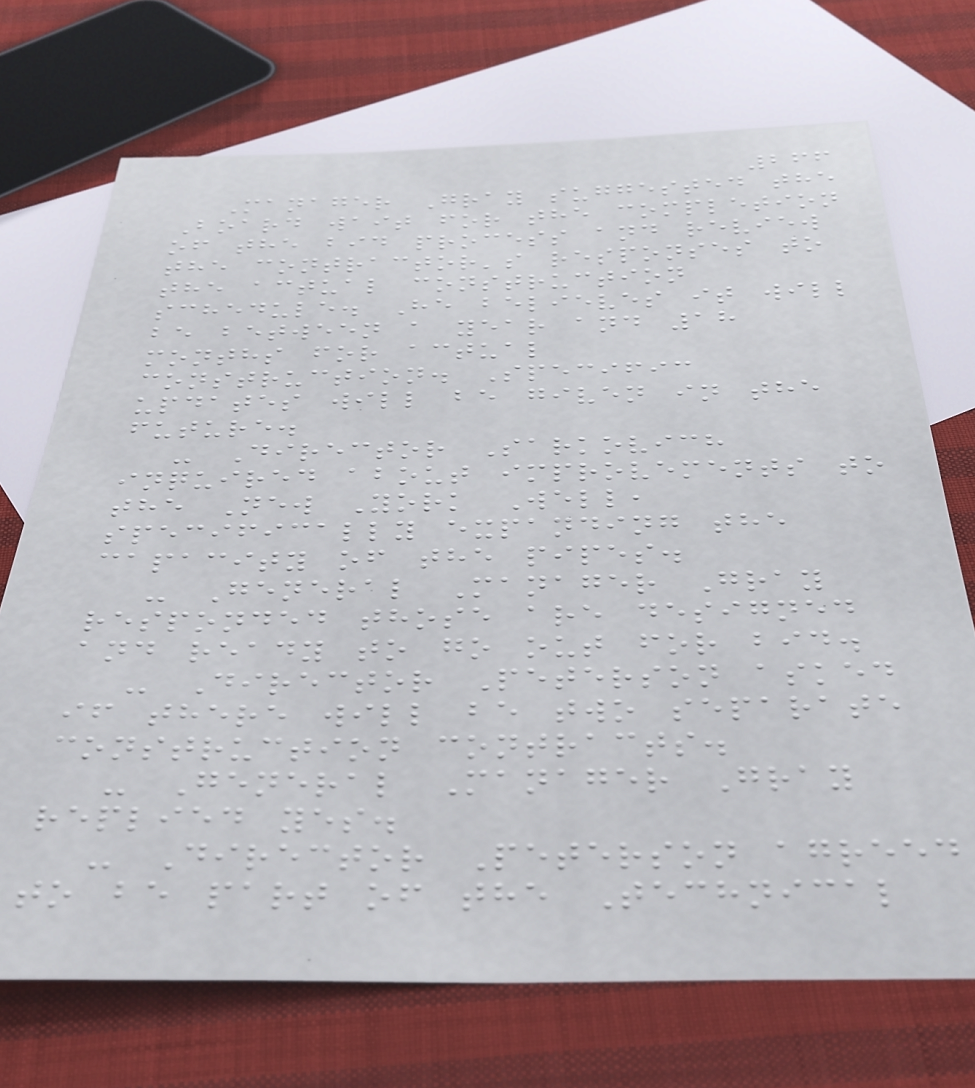266
Manager Gray suggested the
Board wait for the completion
of the bid process and review
the contractor's responses to
the actual construction
schedule. He believes it will
be between a year and 18
months for actual
construction. Specific
updates will be given in the
future.
- Director Sarkovich
inquired about improvements to
the New York Well,
specifically expanding the
capacity of the pipes.
- General Manager Gray
responded those are designed
and ready to go out for bid.
- Director Peterson asked
if there will be two separate
construction contracts.
- General Manager Gray
replied yes.
- Director Peterson agreed
to be part of the Technical
